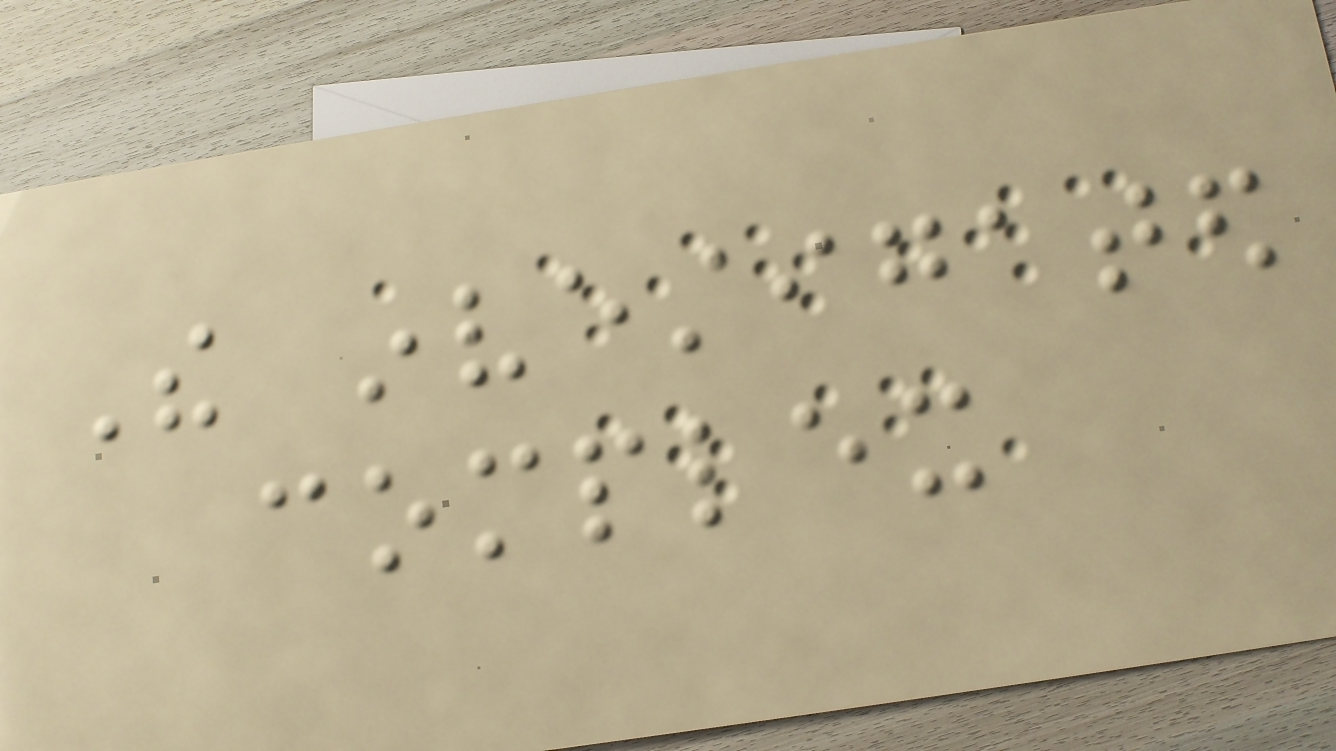The investigated
complex
